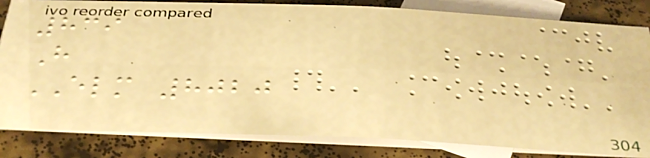839
H
ELM 8020
